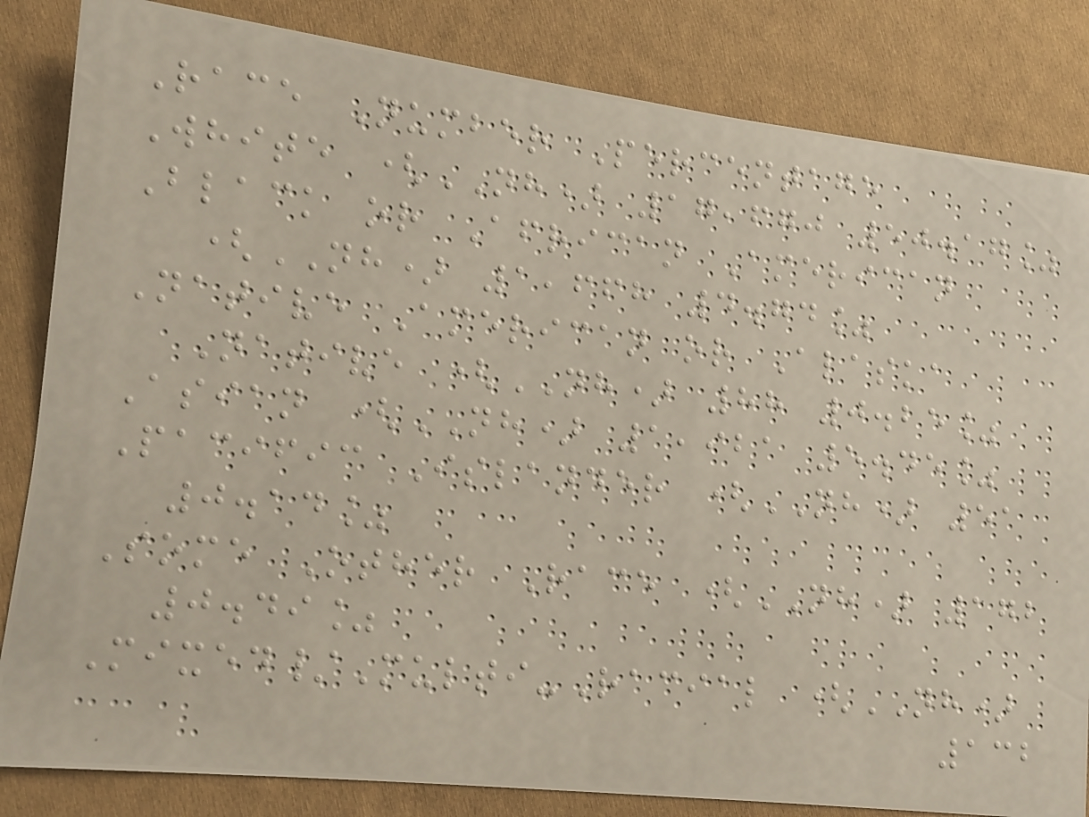Race Number Percentage
White (NH) 17,670 50.17%
Black or African American
(NH) 1,668 4.74%
Native American or Alaska
Native (NH) 88 0.25%
Asian (NH) 1,921 5.45%
Pacific Islander (NH) 51
0.14%
Some Other Race (NH) 172
0.49%
Mixed/Multi-Racial (NH)
132
